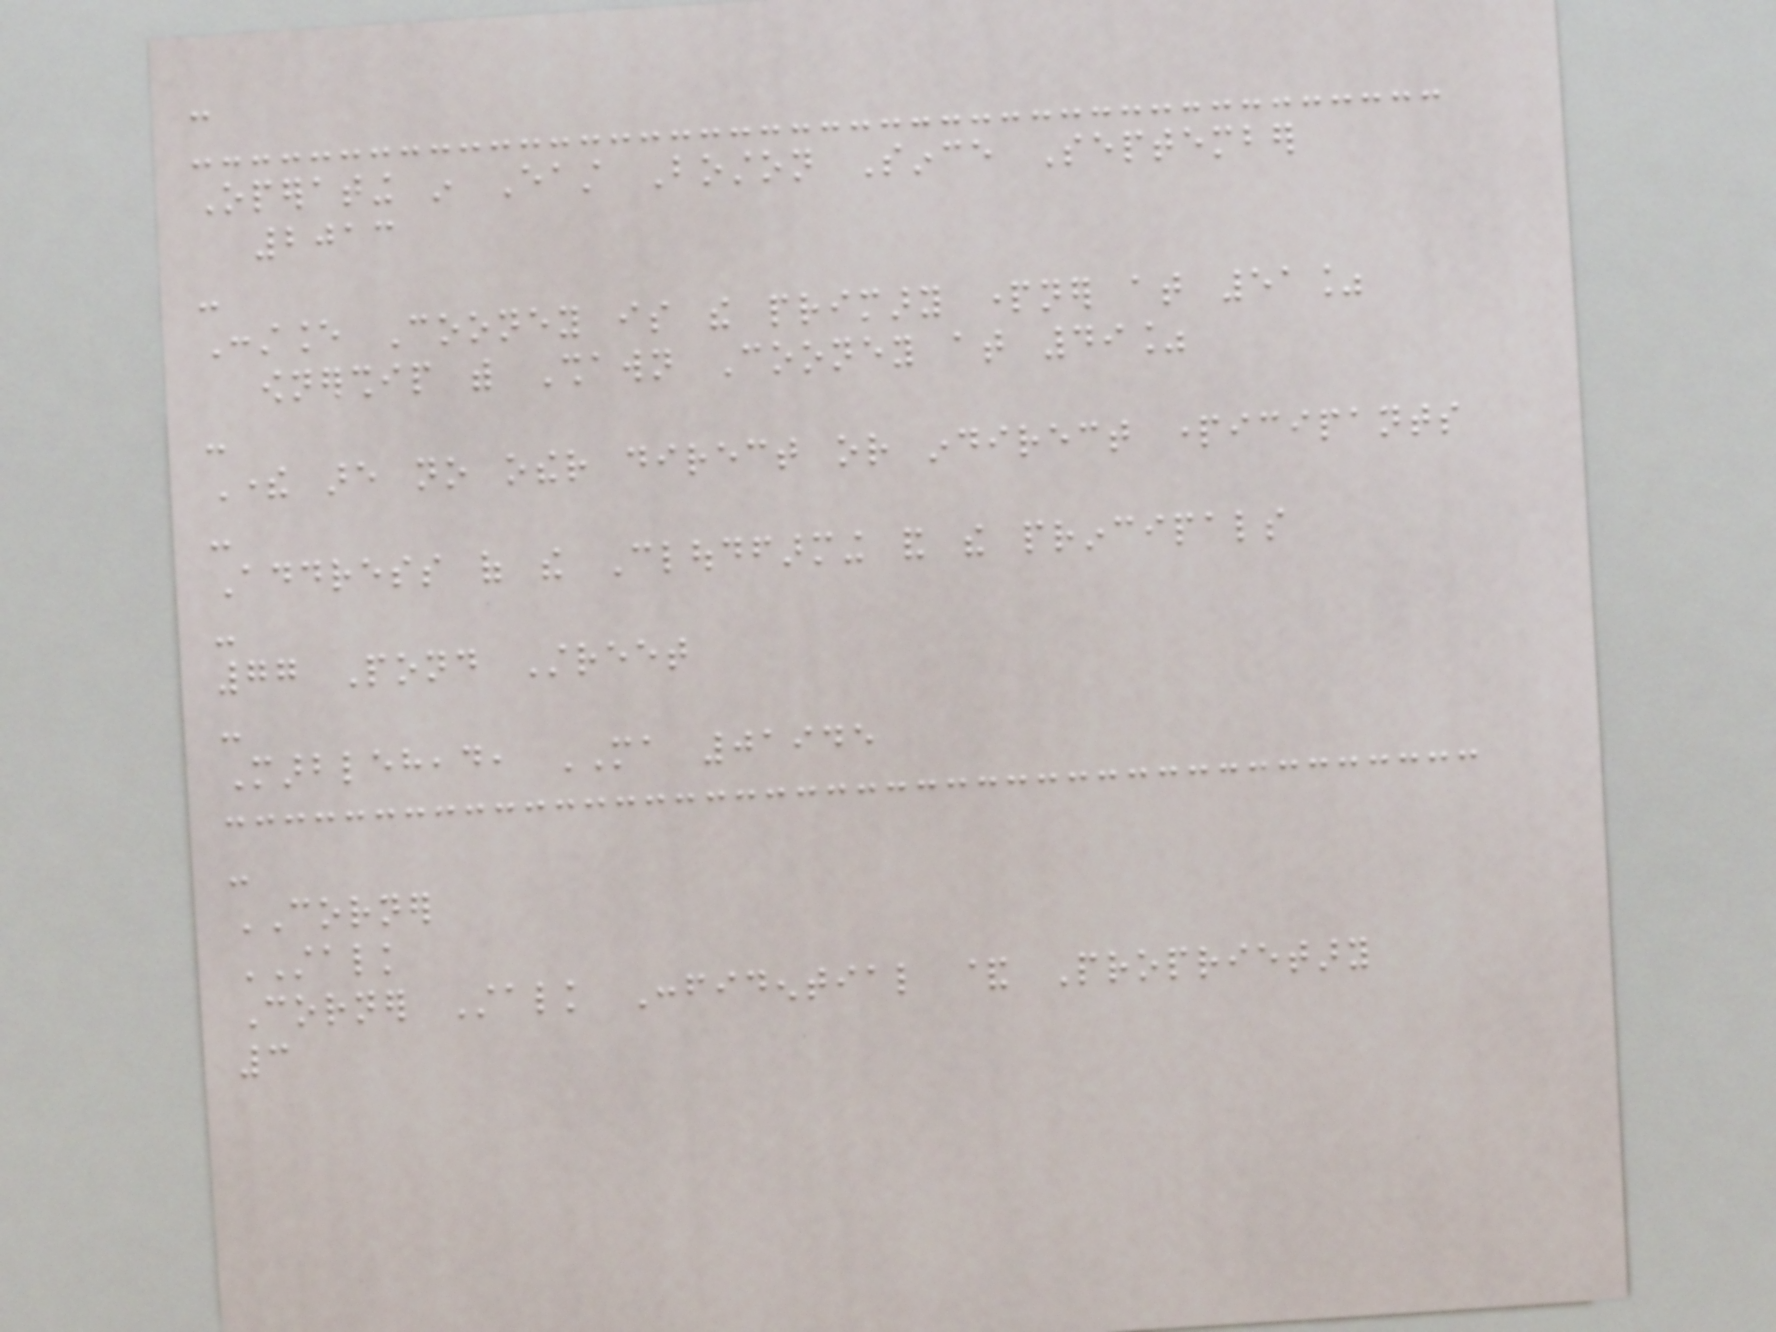-
Operating in East Boston Since September
2013
-
Constance Cooney is the primary partner at 51%
ownership with Shawn Cooney at 49%
-
There are no other direct or indirect participants
-
Address of the Cloudfarming and the principals
-
77 Pond Street
-
Marblehead, MA 01945
-
CORNER
STALK
Corner Stalk Confidential & Proprietary
3
